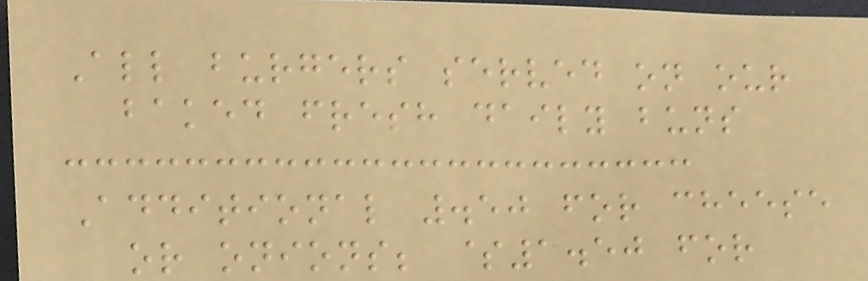All burgers served on our
baked fresh daily buns
Additional .50 for cheese
or onions; $1.50 for
